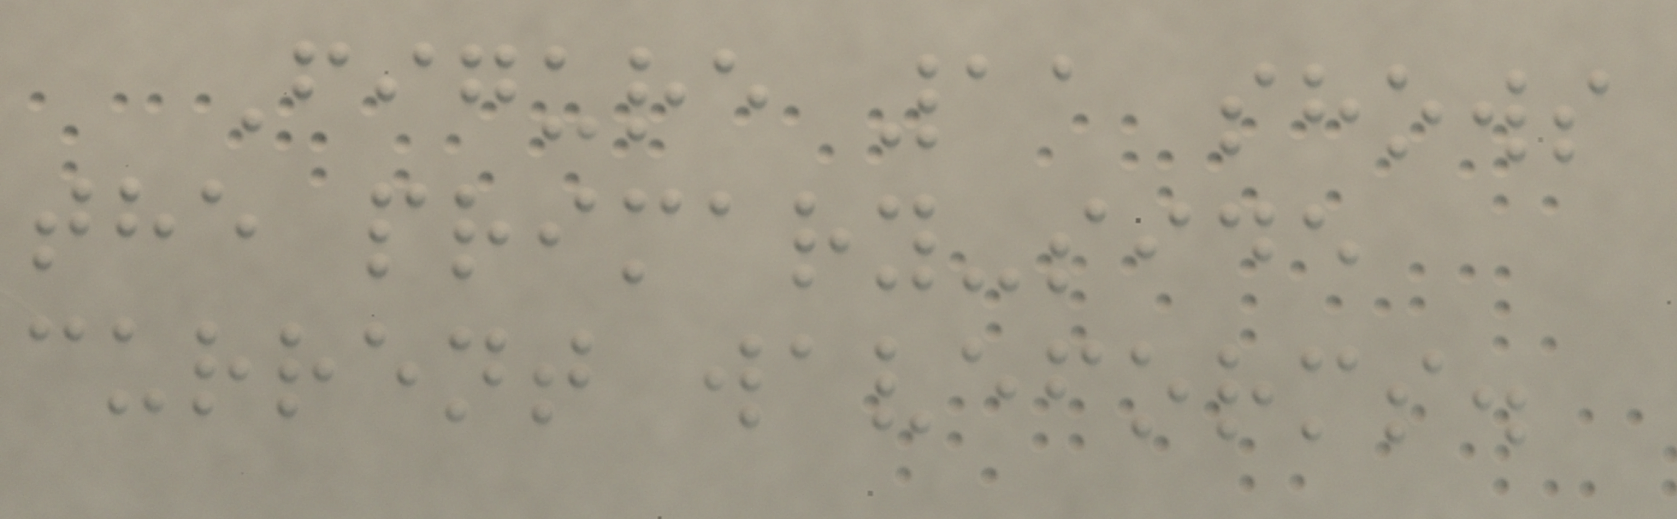Figure 11 shows
the primary-side
current waveforms.
